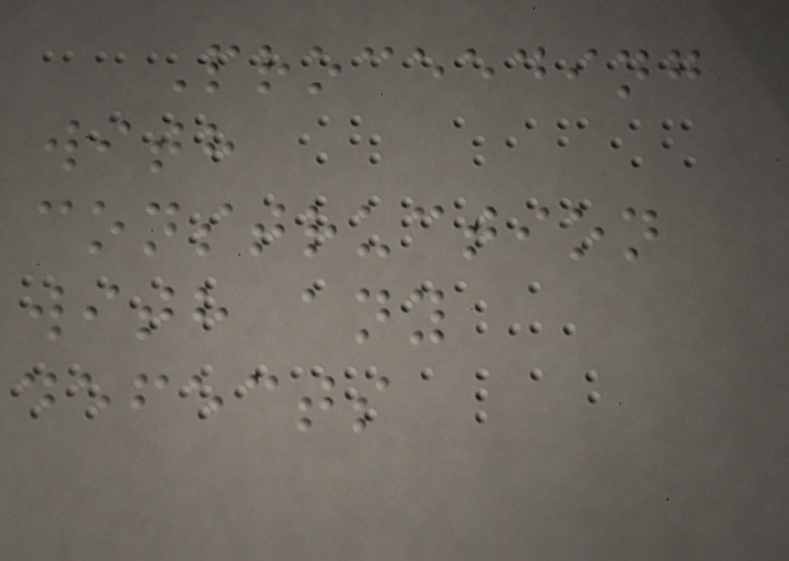Proceeding
with
construction
with any
defects
